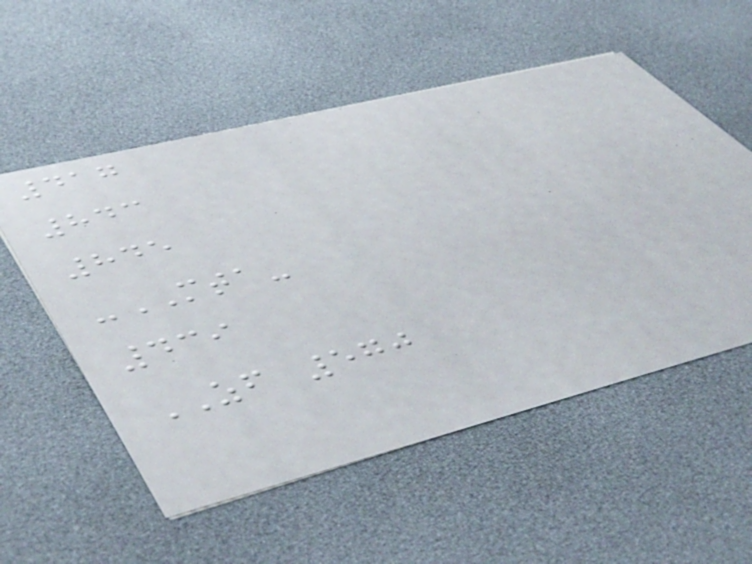417
843
845
-MTA-
439
ZF 570
